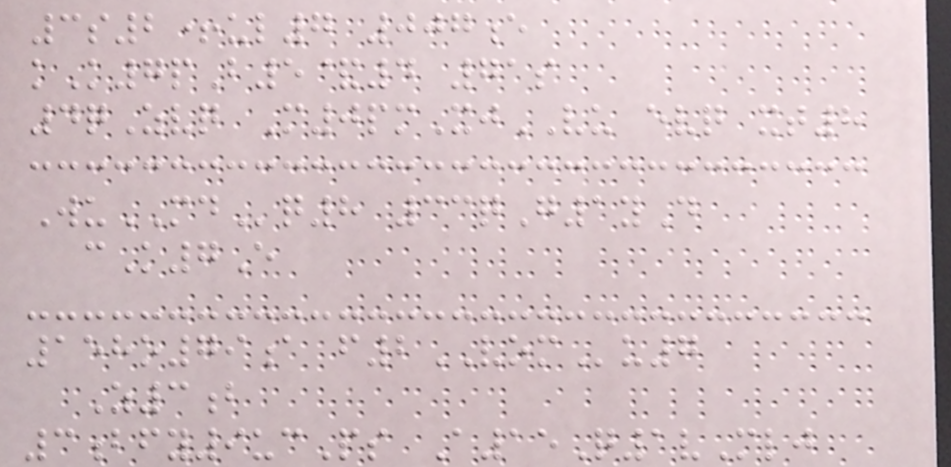3s2+ul7 007e
kK7pB5&4 71s
4qZvq M0pmXjVU evq xt8
WuMDq8 33qG1yD
cK7E
158o79a f2VOMu7
Z3b
3bfy9ucPs A15Q1vMlj
